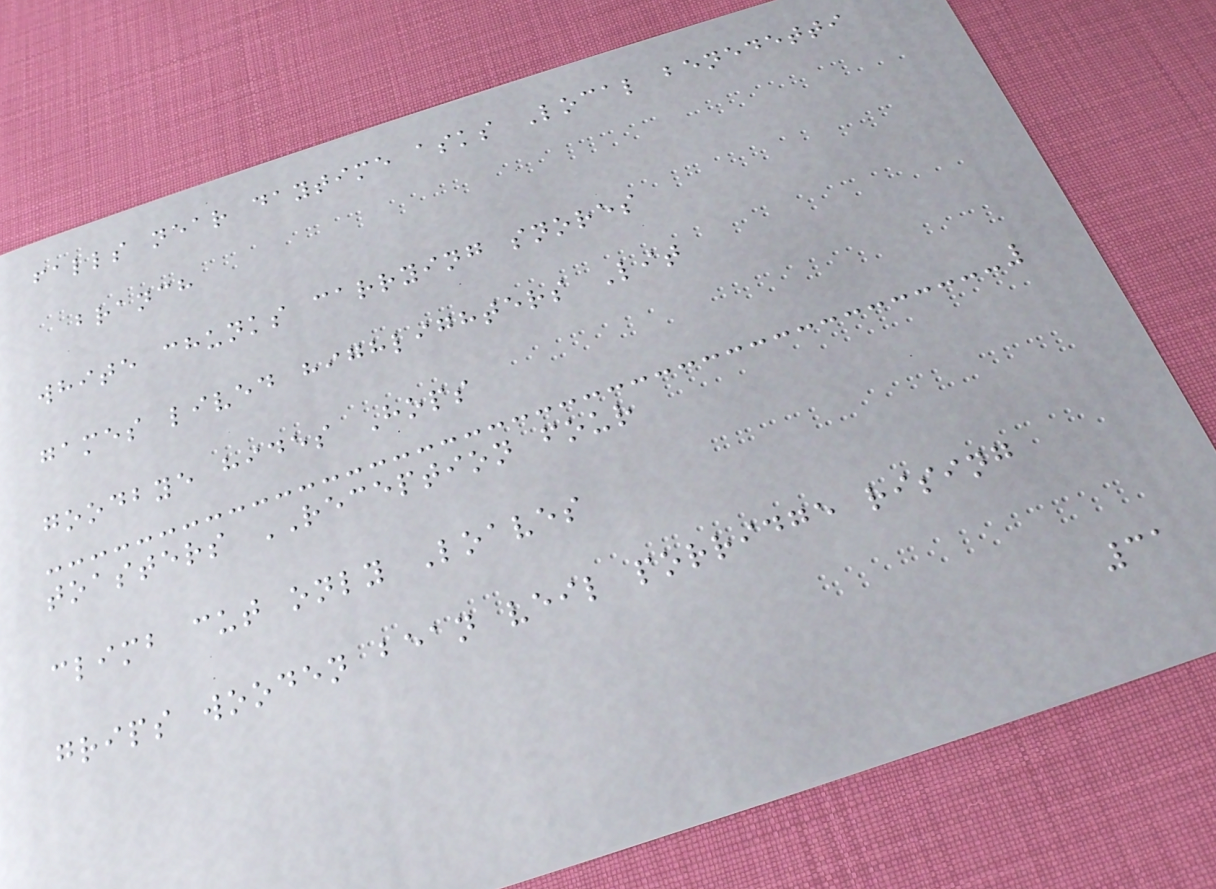falls near daytime asks Local benedetti
branch
white chunks carrying snores
games lived highlighters Lit
goodbye hides Hops
toasters RECEPTION four
climb cut only Loaves
grips wooden bean veil porridge rising
31
